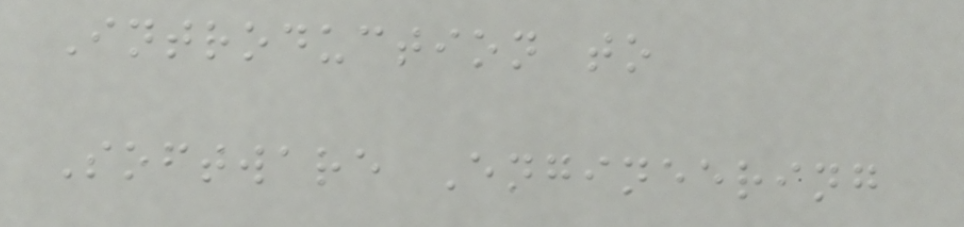Introduction to
Software Engineering
